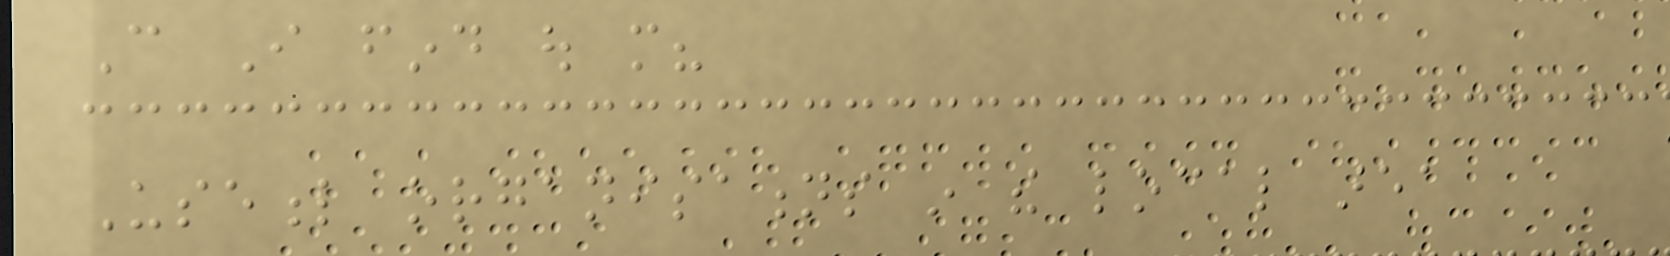Can I find out more?
Useful organisations in the local area
